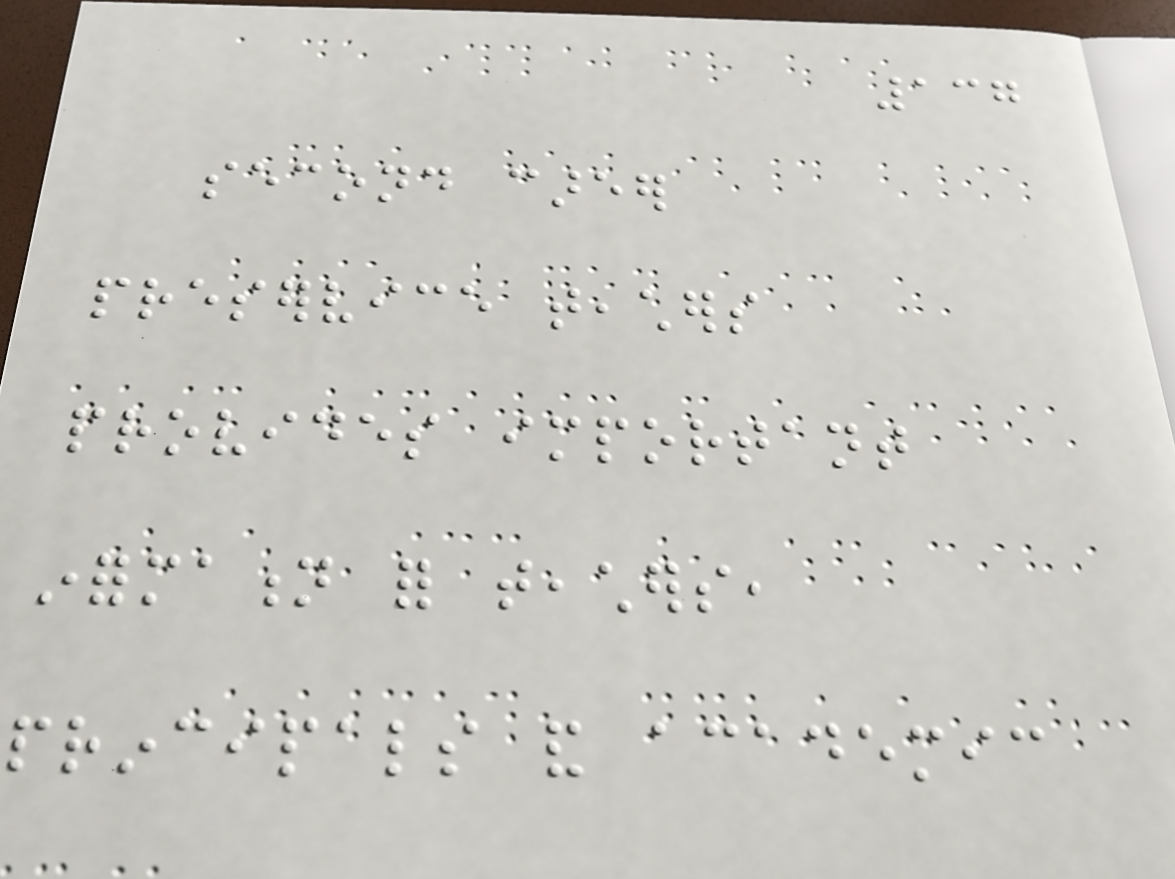137
second career
preservice teachers
provides important
information for teachers,
principals and academic
